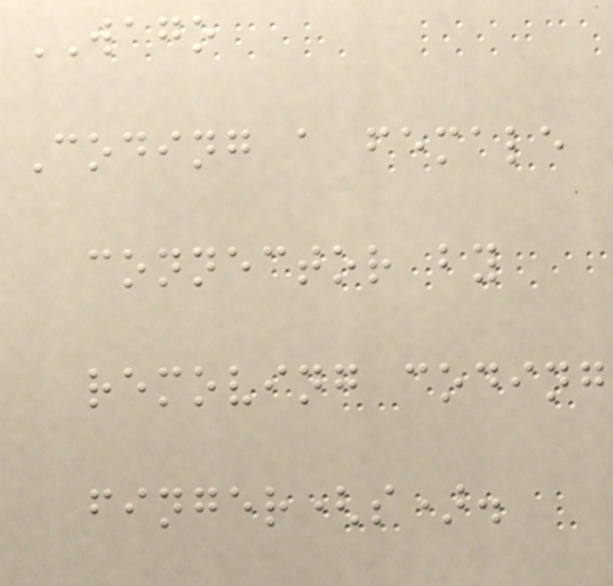WAGO
Coding a female
connector by
removing coding
finger(s).
